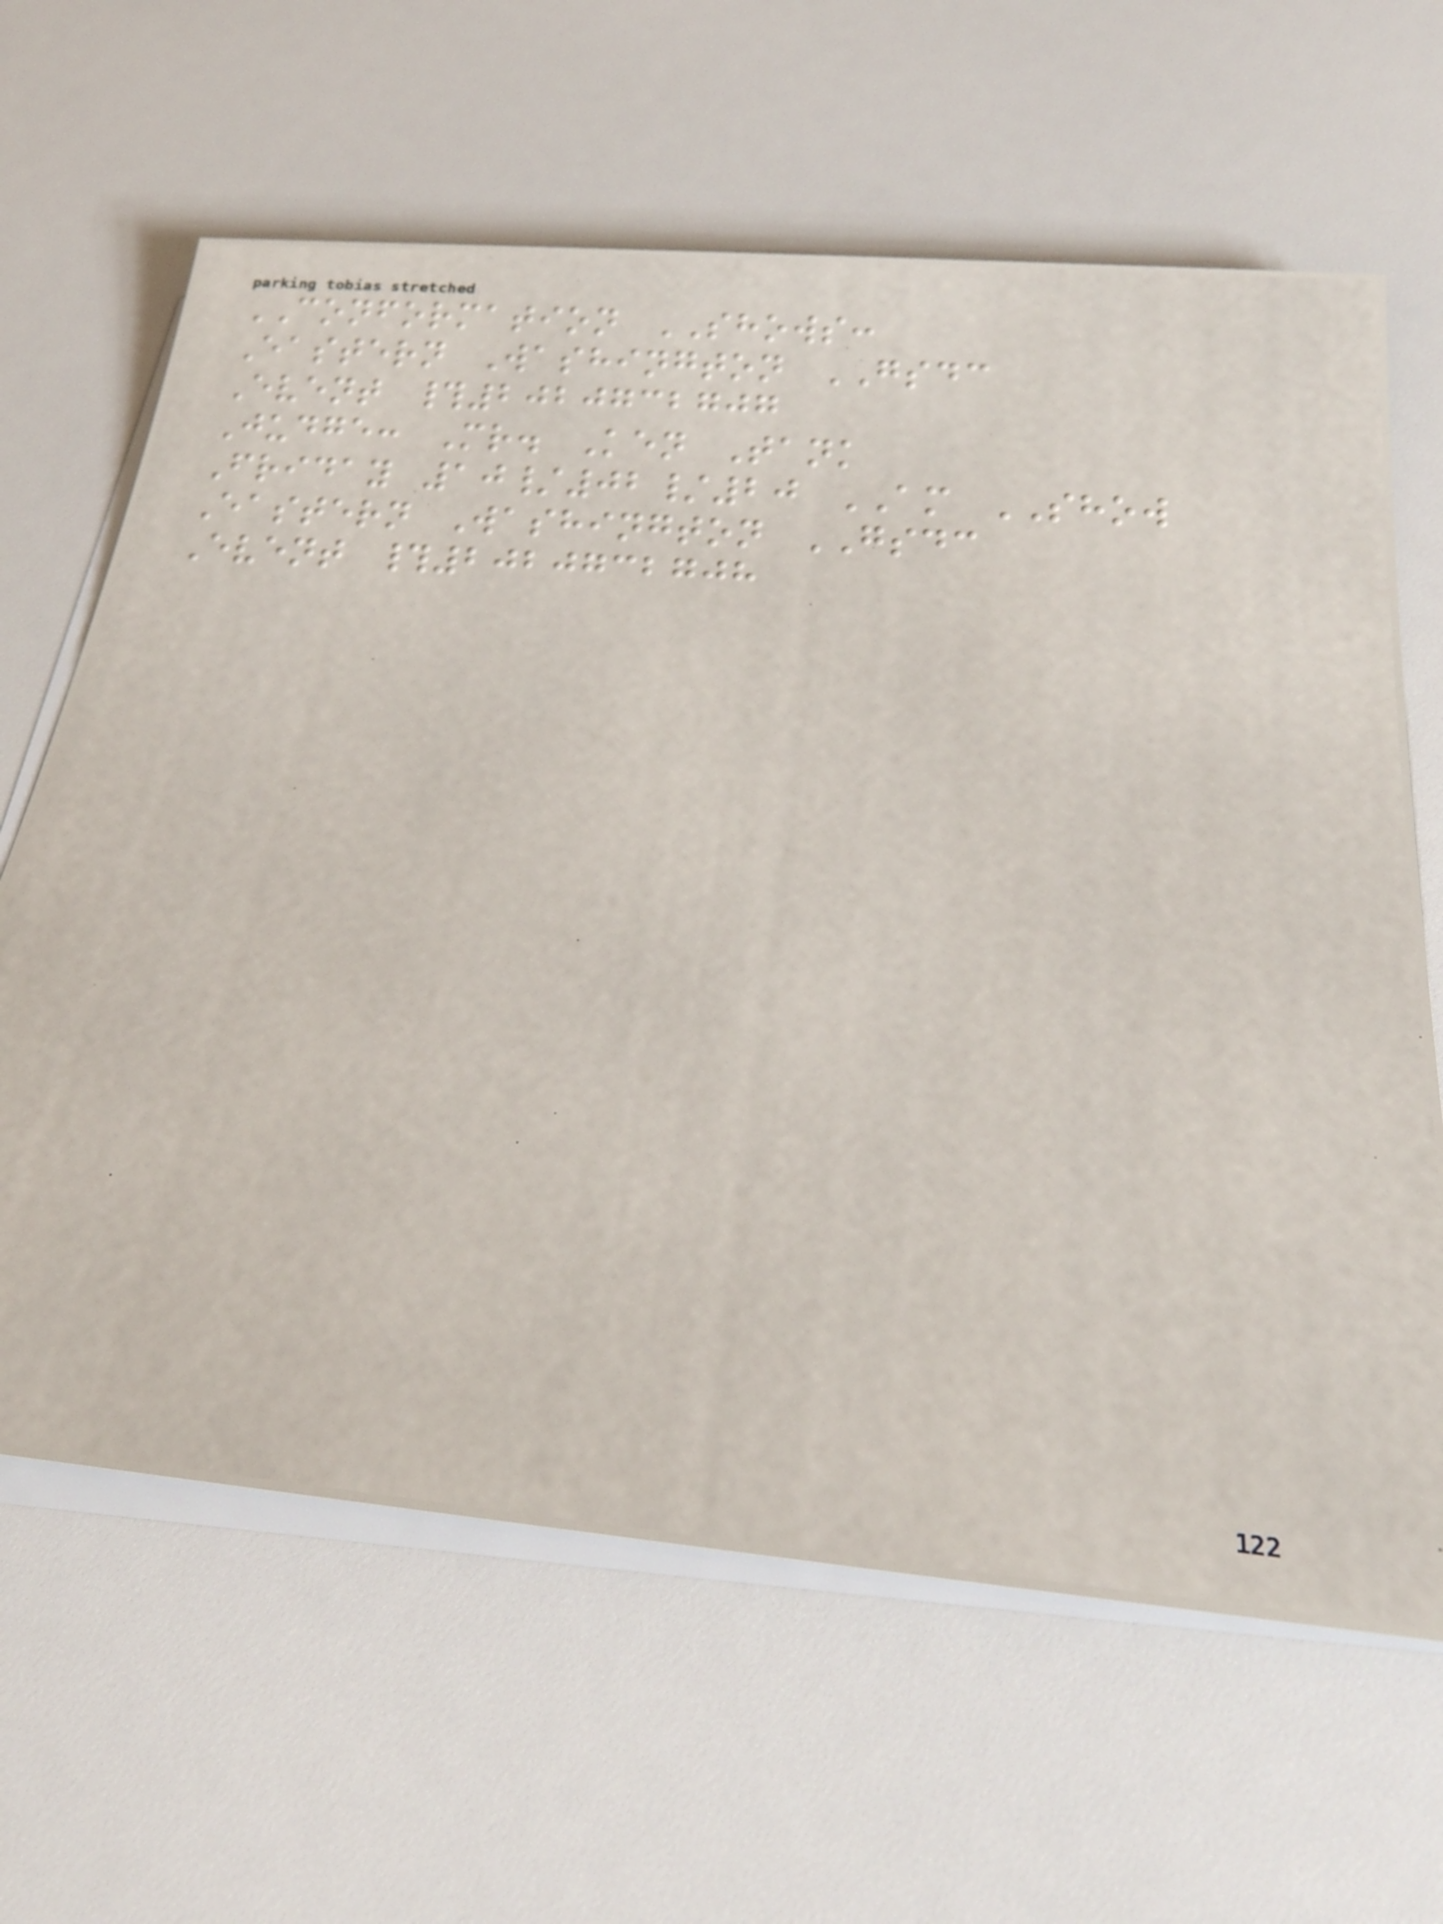CONFORMATION SHOWS:
Eastern Washington GSDC
Event #2020732707
Judge: Mr. Ken Tank
Friday 10/02/20 AM SHOW
Eastern Washington GSDC
Event #2020732708
